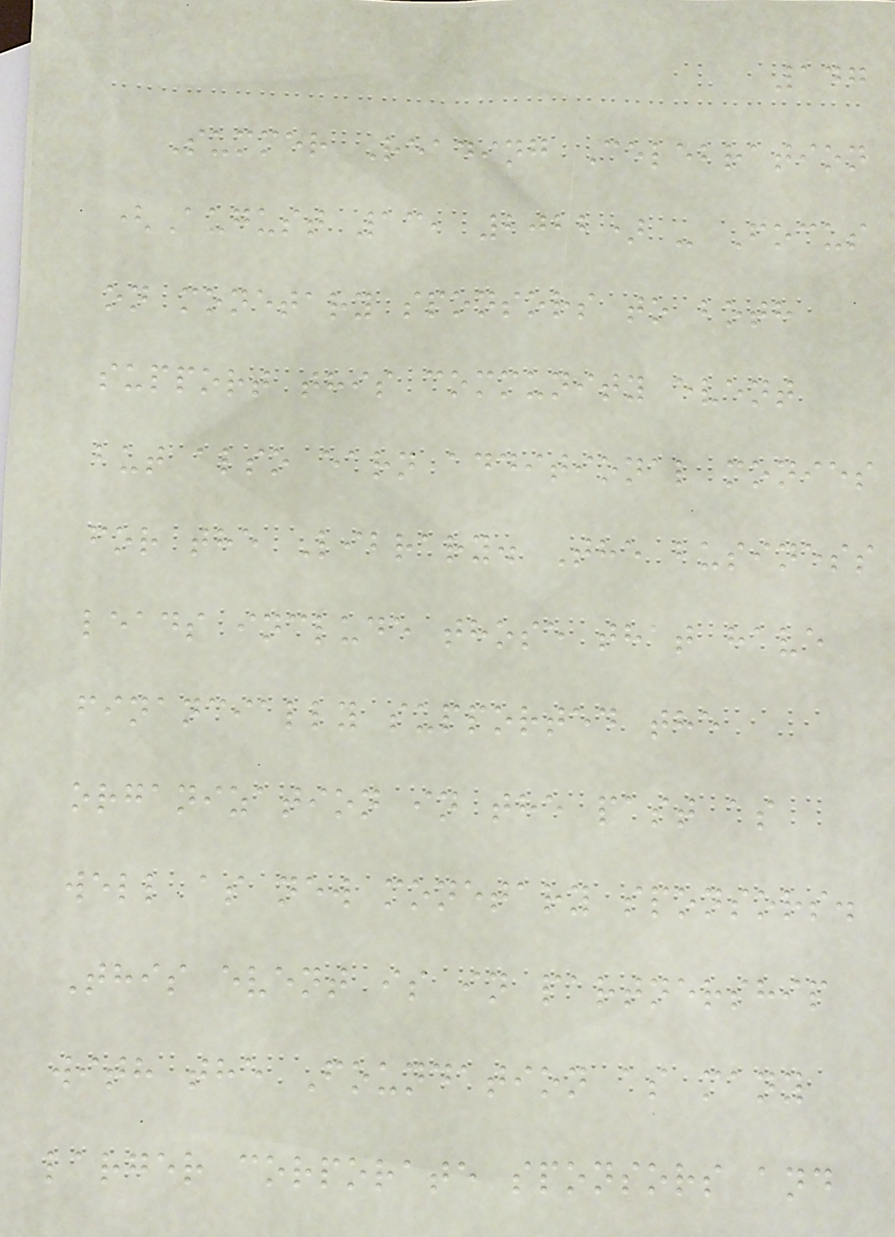147
Summer Reading Celebration
(August 13, 2022) - Focus
on monetary sponsors to both
support this community event
but also earn additional monies
for the Library. The business
leads include those that have
financially supported the
organization in the past as
well as new monetary sponsors.
This event is in partnership
with the Foundation as many
larger corporate sponsors and
